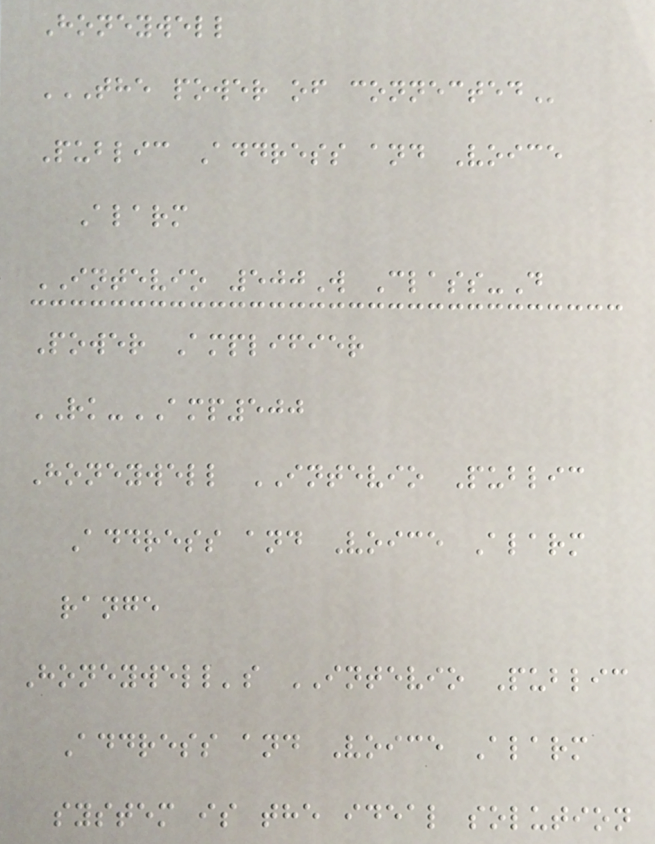Honeywell
THE POWER OF CONNECTED
Public Address and Voice
Alarm
INTEVIO 500W Class-D
Power Amplifier
RK-AMP500
Honeywell INTEVIO Public
Address and Voice Alarm
range
Honeywell's INTEVIO Public
Address and Voice Alarm
system is the ideal solution
